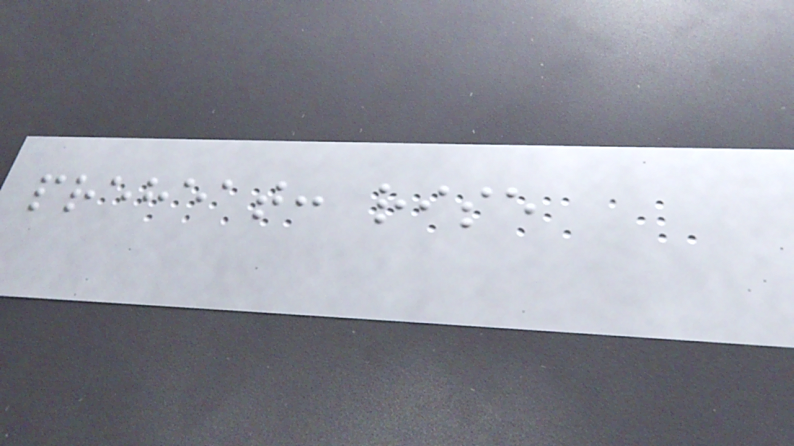preheat: rise
